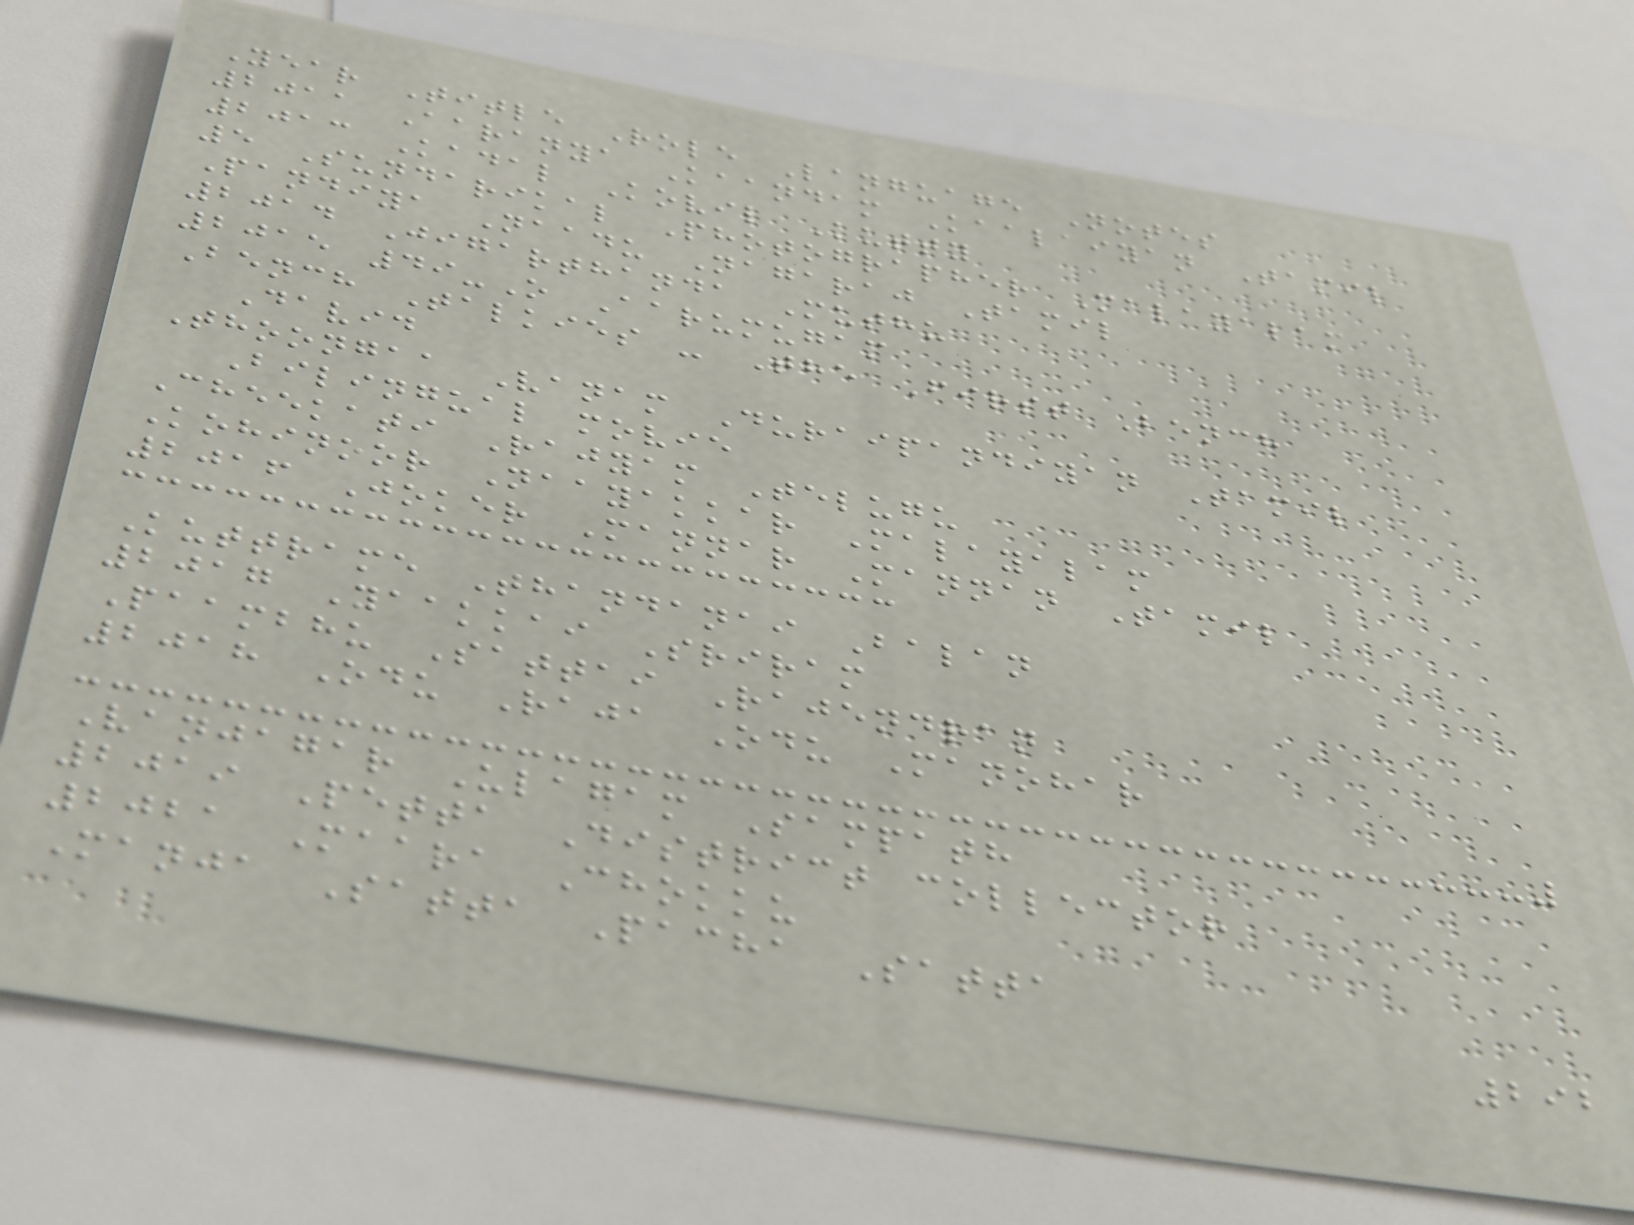Year Title Role Language Notes
2011 Aaranya Kaandam Kaalaiyan Tamil
2013 Kadal Kovil Kutty
5 Sundarikal Photographer Malayalam
Pandiya Naadu Nagaraj Tamil
2014 Jigarthanda Muthu
2015 49-O Aarumugam
Bench Talkies - The First Bench
David
Thoongaa Vanam Duraipandiyan Tamil
Bilingual movie
Cheekati Rajyam Telugu
Kohinoor Naayakkar Malayalam
2016 Joker Mannar Mannan Tamil
Kuttrame Thandanai Balan
2017 Yaakkai Sriram
Paambhu Sattai Rajendran
2018 Odu Raja Odu Manohar
Vanjagar Ulagam Sampath
2019 Petta District collector
2021 Maara Chokku
Manja Satta Pacha Satta
292
